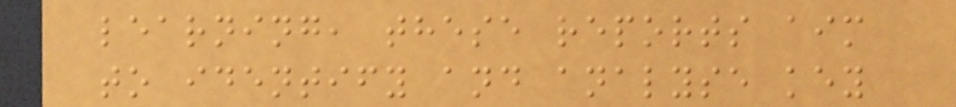learning, these reports aim
to identify and analyse key
